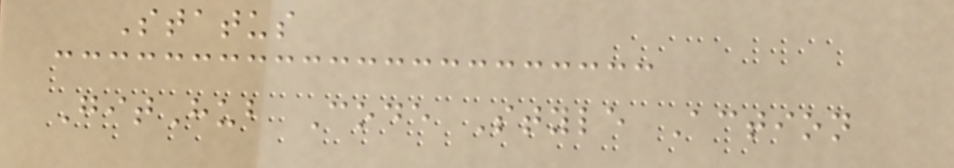Status
GitHub Code Style Action
